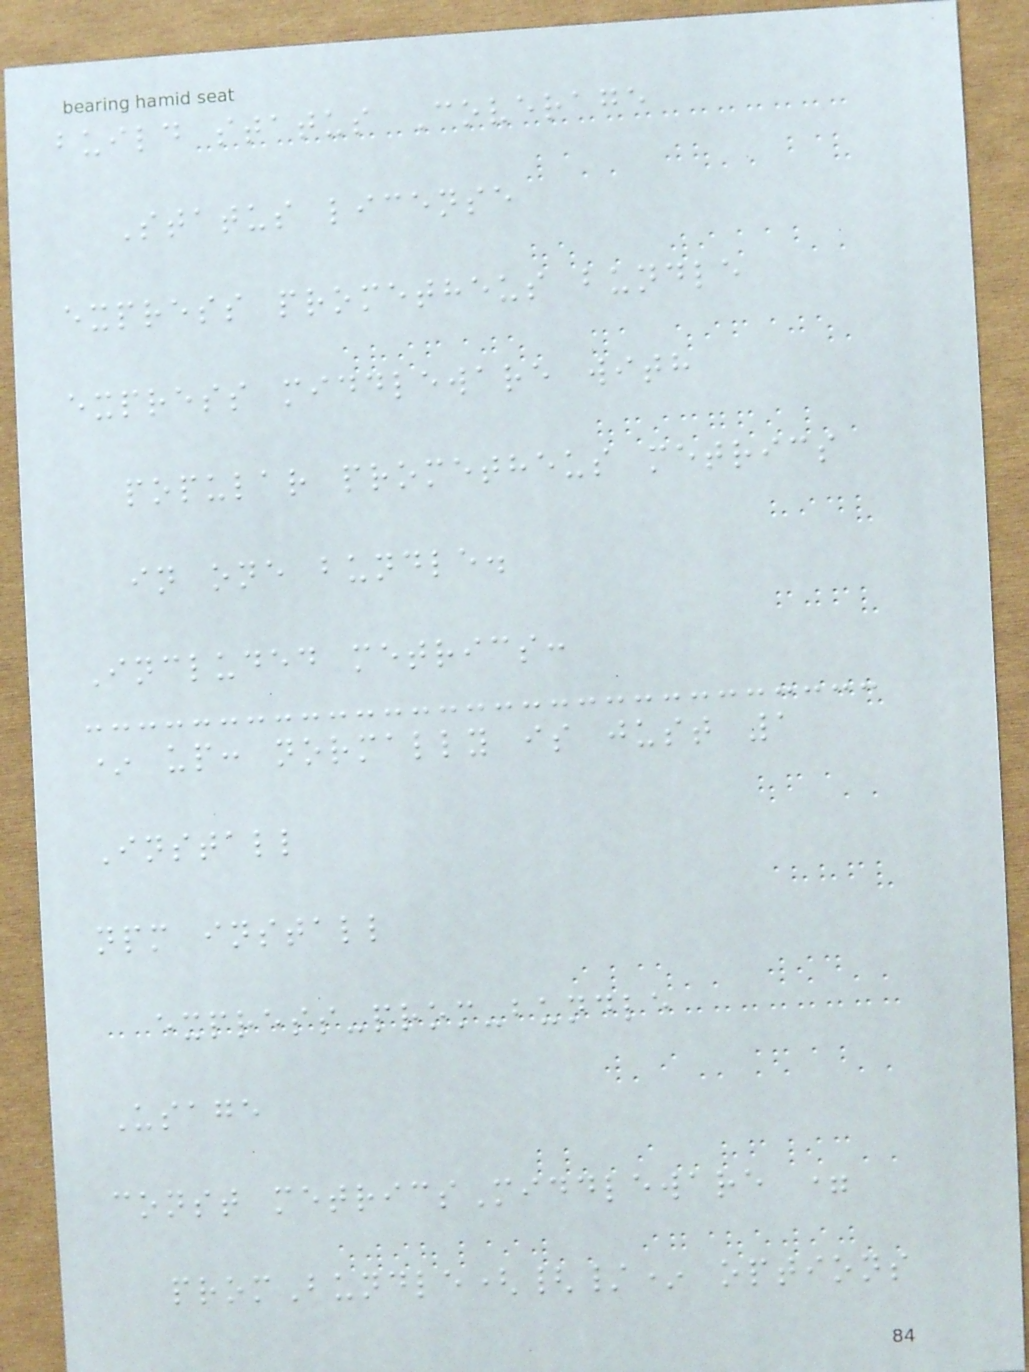build status Coverage
Status license
express prometheus bundle
express middleware with
popular prometheus metrics
in one bundle.
Included metrics:
* up: normally is just 1
Install
npm install
express-prom-bundle
Usage
const metricsMiddleware =
promBundle({/* options
